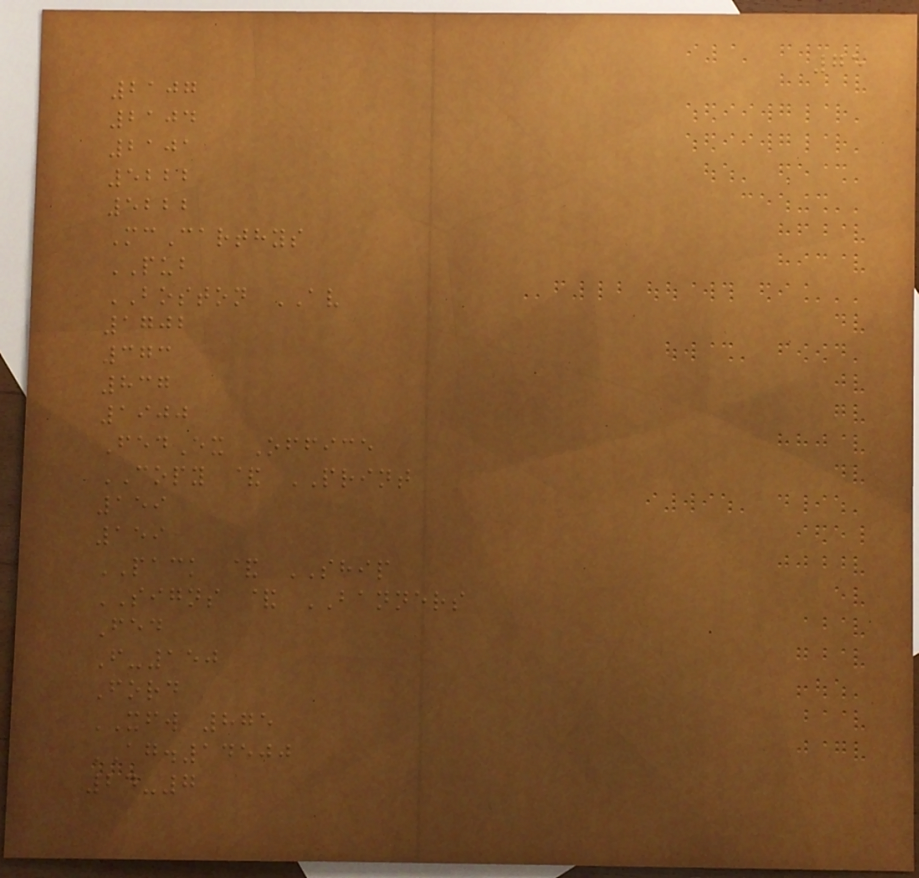75
2107
2104
2101
5222
5222
McCarthys
PUB
BOSTON AV
1702
373
837
1900
FedEx Office
COPY & PRINT
159
159
PACK & SHIP
SIGNS & BANNERS
Fed
F-150
Ford
XFW 875
AG.14500
24-7
